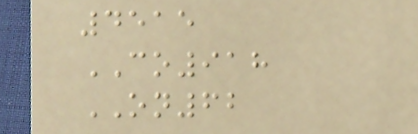4515
CO918
ON62
